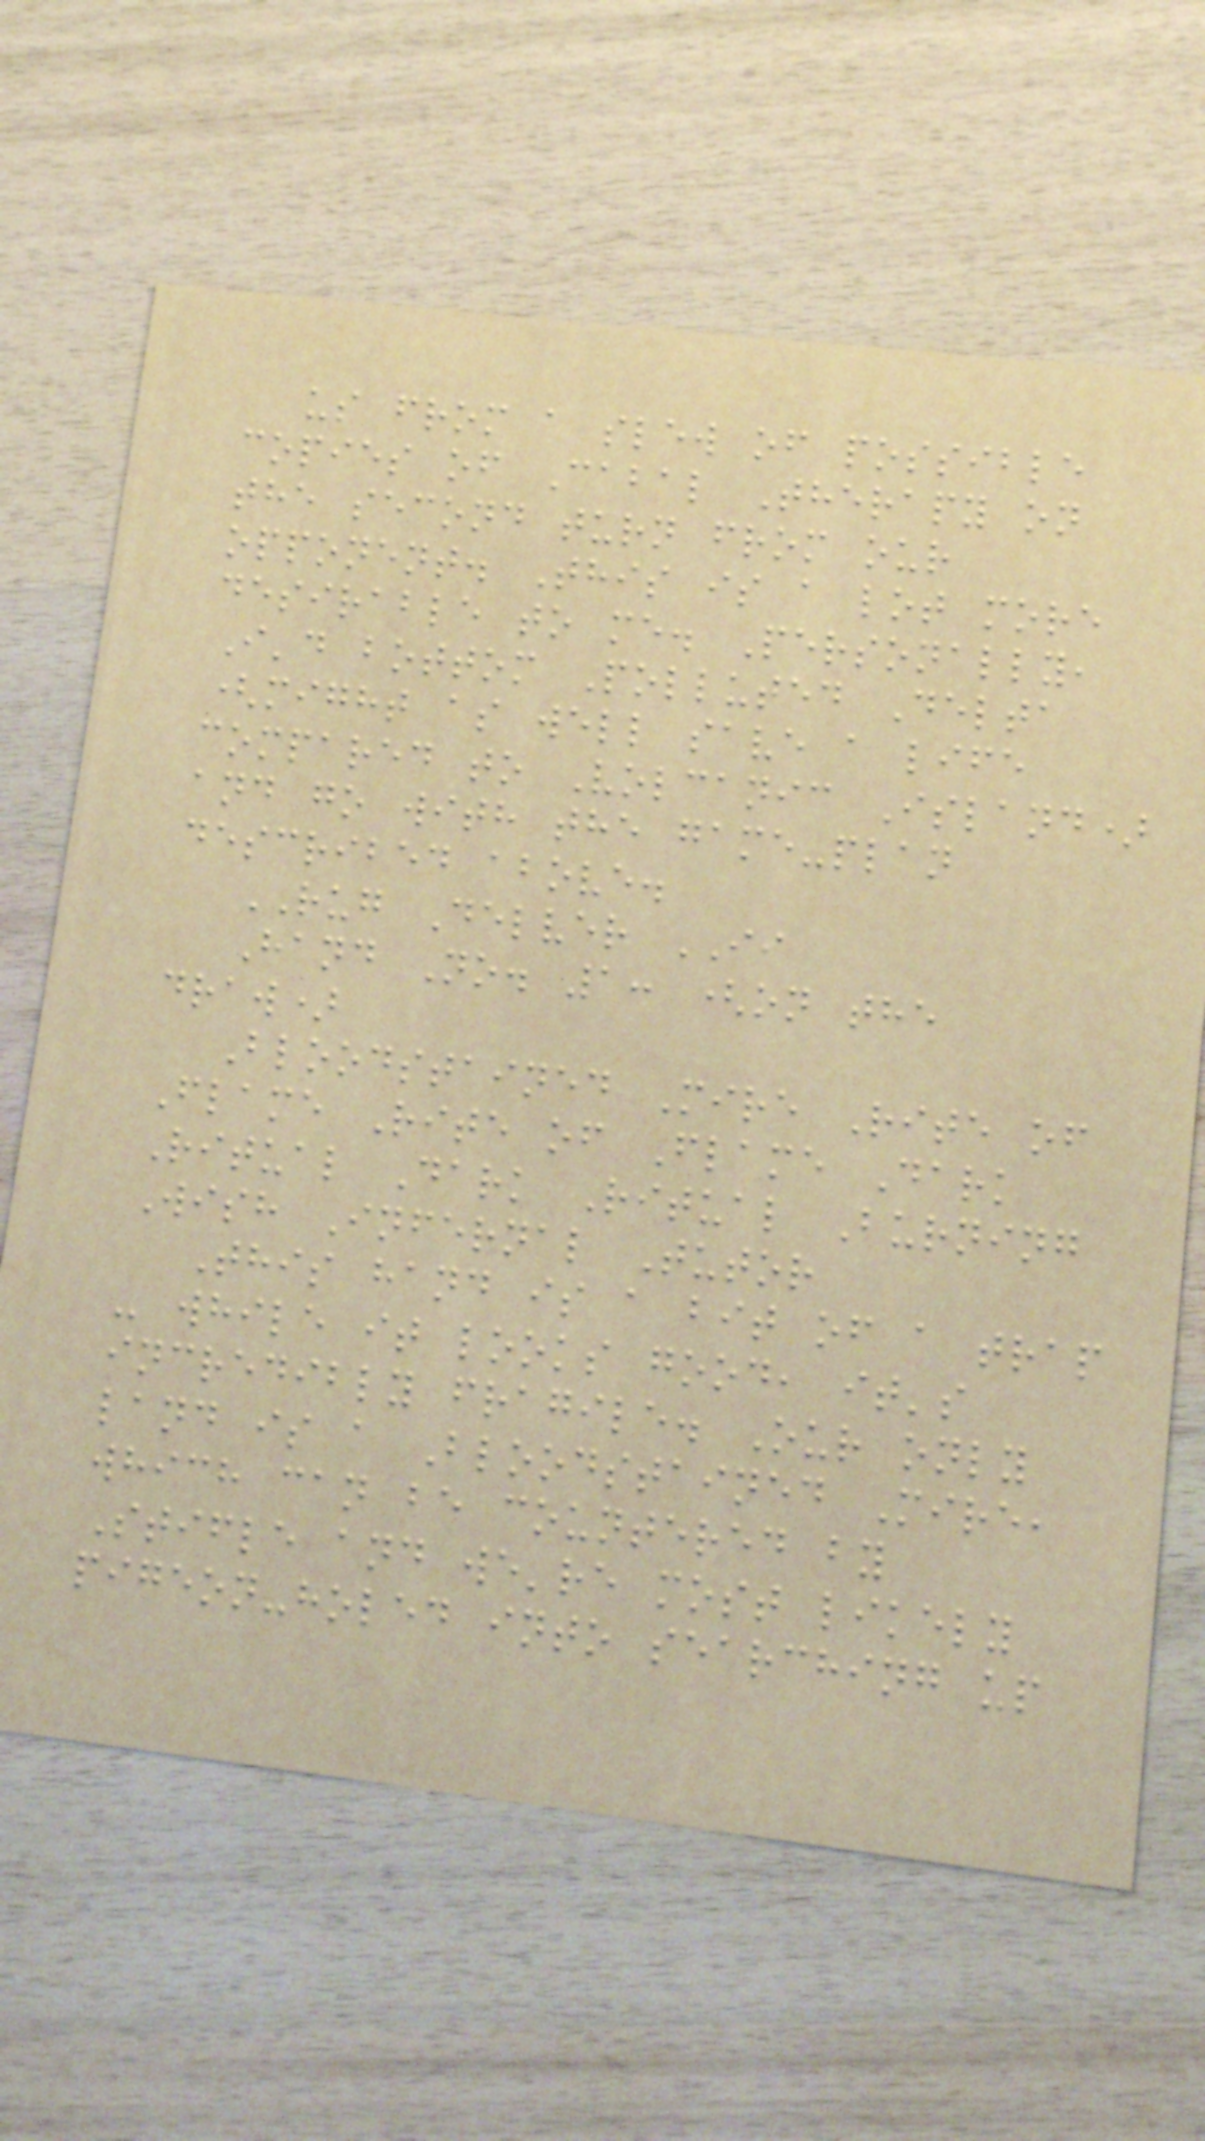us from a slew of possible
copies of Cabal Therapy on
the second turn from our
opponent. This is a lot more
desirable to me. Personally,
I'd bottom Polluted Delta
(might as well save a life
compared to Volcanic Island)
and go with the game-plan
described above.
RUG Delver II
Hand No. 1: (on the
draw)
Bloodstained Mire Rite of
Flame Rite of Flame Dark
Ritual Dark Ritual Burning
Wish Infernal Tutor
This hand is a bit of a trap
- while it looks good, it's
incredibly fragile. Our only
land is a Bloodstained Mire,
which can be countered by
Stifle and we're most likely
pigeon-holed into searching up
